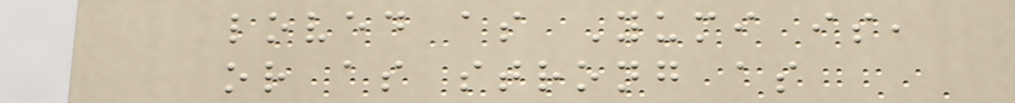loved as Yumi is,
or as strong as
